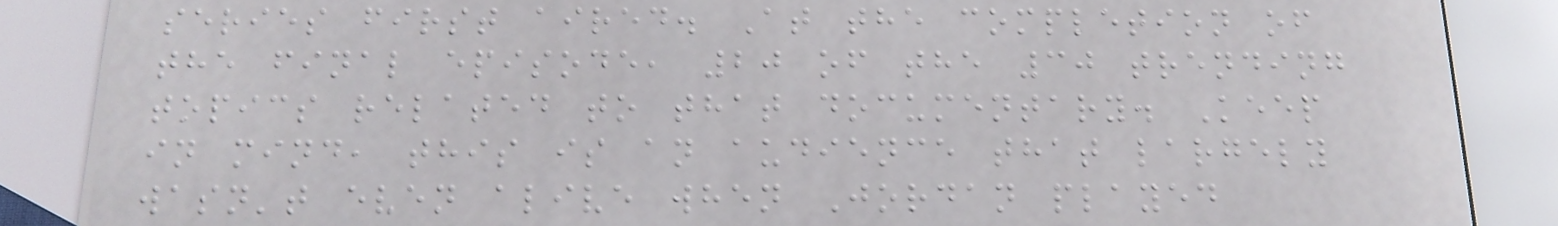series first aired. At the completion of
the final episode, 20 of the 30 trending
topics related to that documentary. Keep
in mind, this is an audience that largely
wasn't even alive when Jordan played
